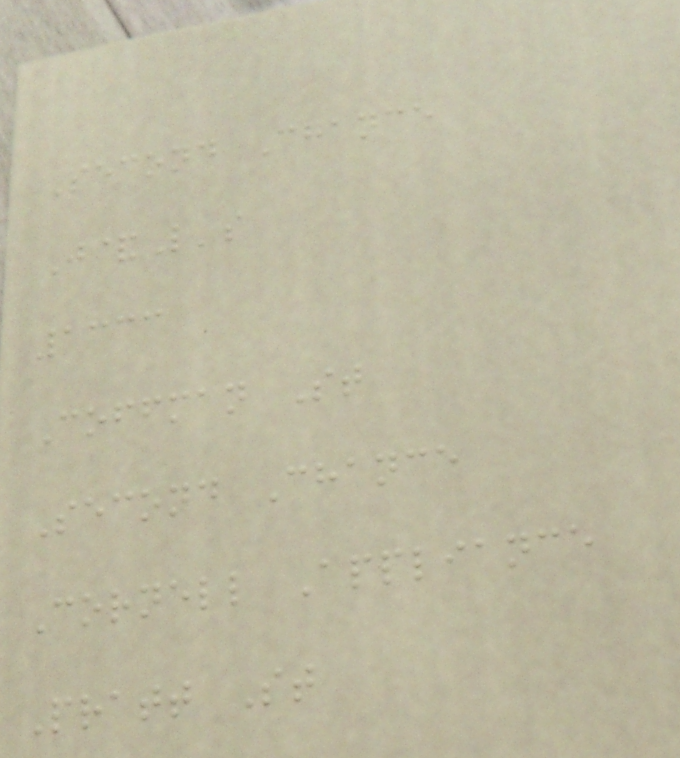Second Chance
J&L's
1333
Coffman St
Second Chance
Cornell Appliance
Pratt St
